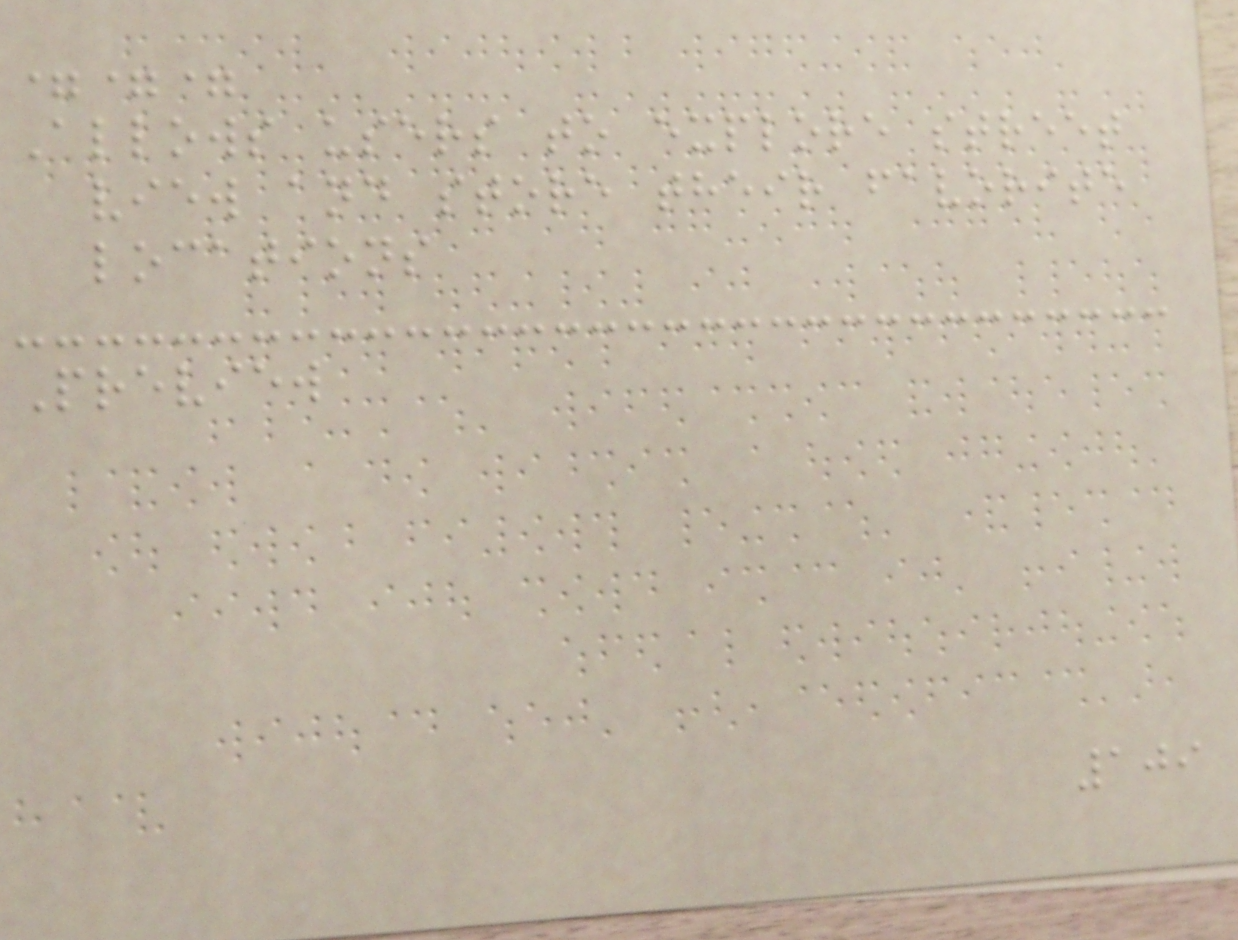===
Allows users to explore street
view and store their favorite
locations
Preview
109
